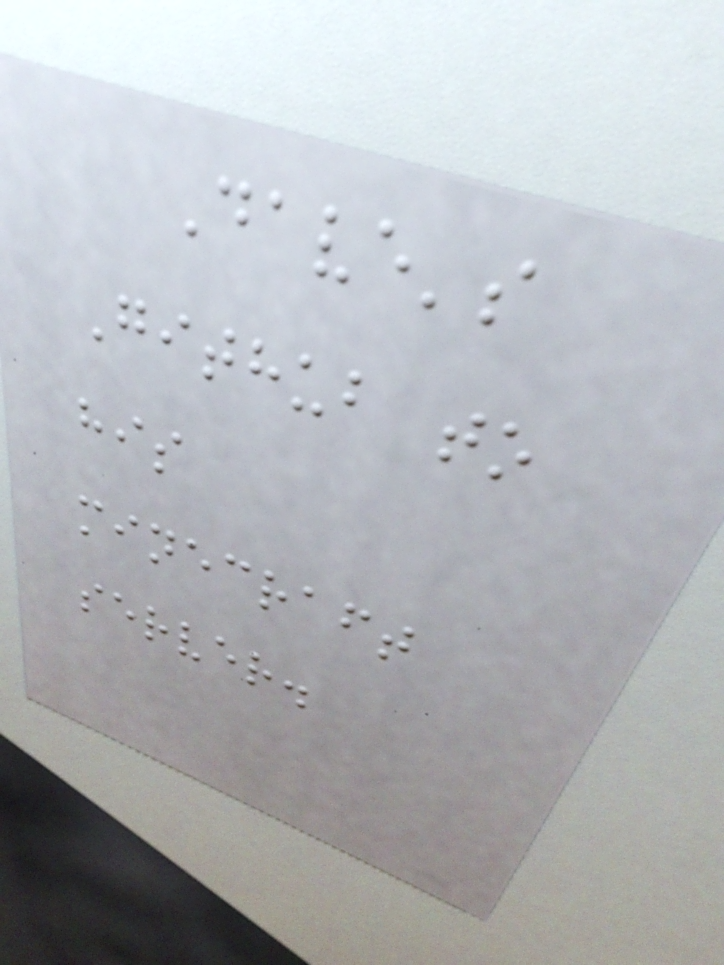Dave's
Github to
his
minecraft
server.
